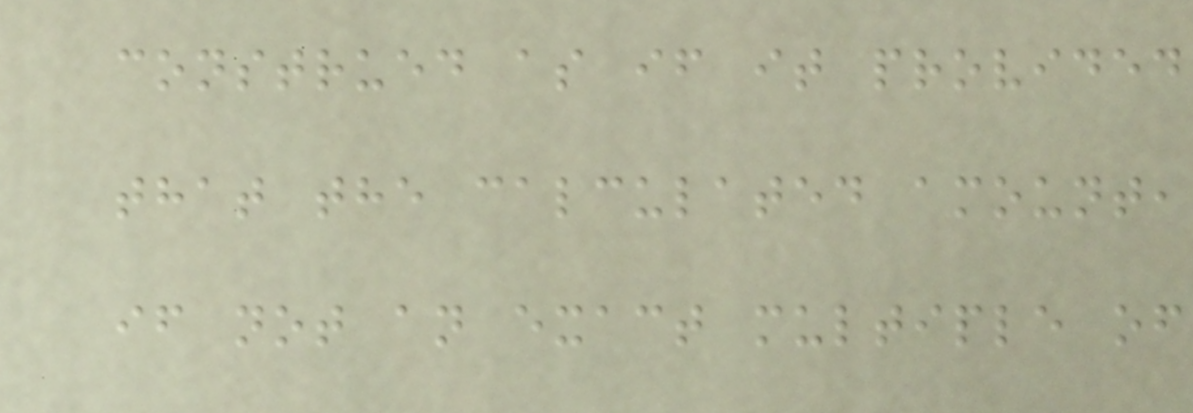construed as if it provided
that the calculated amount,
if not an exact multiple of
